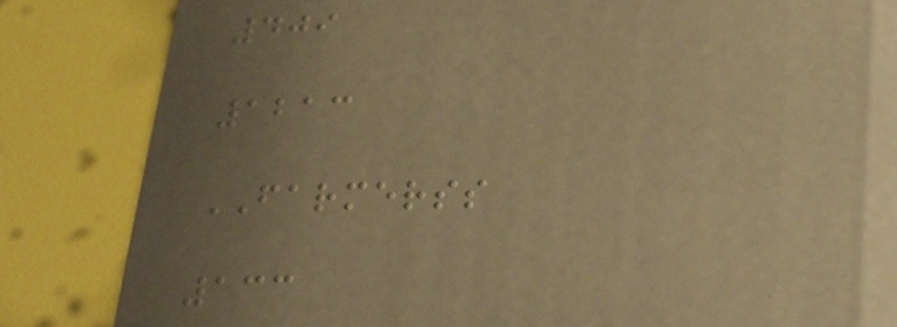409
1213
FARMERSS
133
